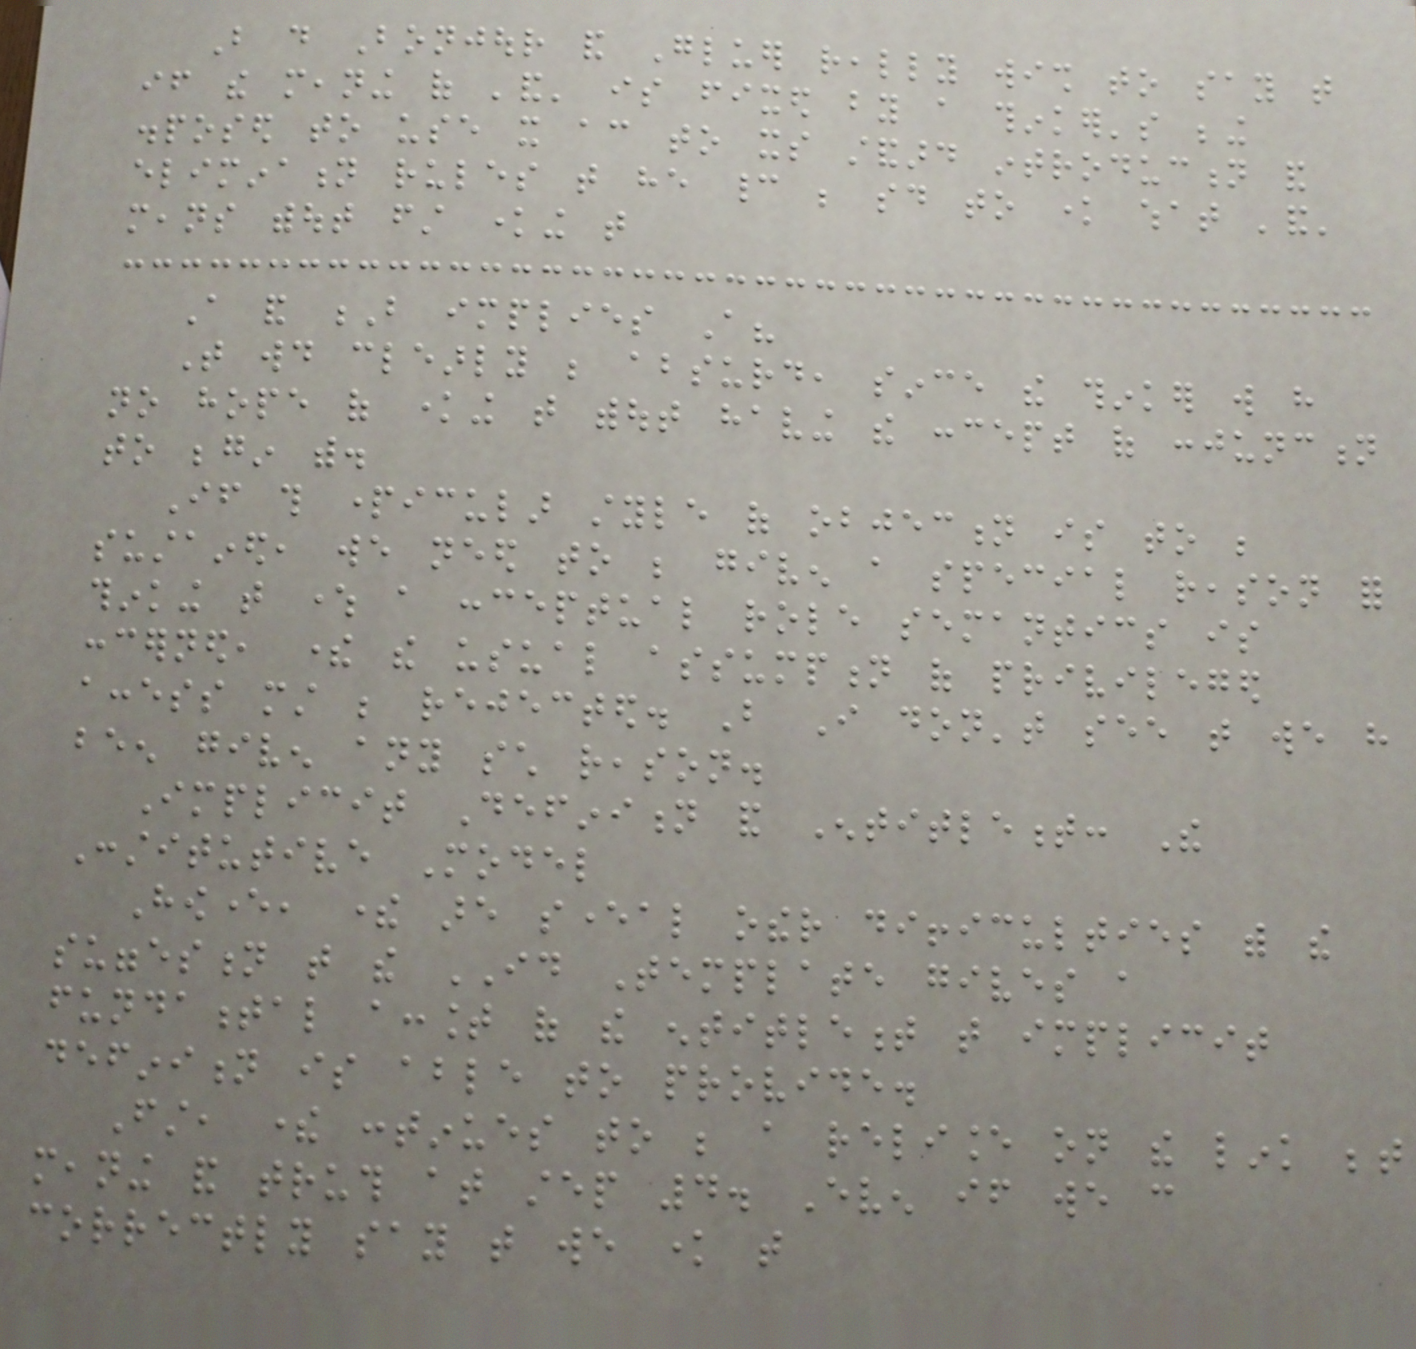But do Bonjour and Gluer really wish to say that
if the meaning of 'and' is fixed by a thinker's being
disposed to use it according to its standard introduction and
elimination rules that he cannot be said to know what 'and'
means without first knowing that
A and B implies A?
That would clearly be absurd, since the thinker will have
no hope of knowing that without having the concept of conjunction
to begin with.
If this particular style of objection is to be
sustained, we need to be given a special reason for
thinking that where a conceptual role semantics is
concerned, there the usual assumption of privileged
access must be rejected. But I don't see that we have
been given any such reason.
Implicit Definition and Entitlement: The
Constitutive Model
However, there are several other difficulties with the
suggestion that the ID Template gives a
fundamental account of the entitlement that implicit
definition is able to provide.
First, there continues to be a reliance on the link between
meaning and truth at step 4. Even if we can
correctly say that we know that
